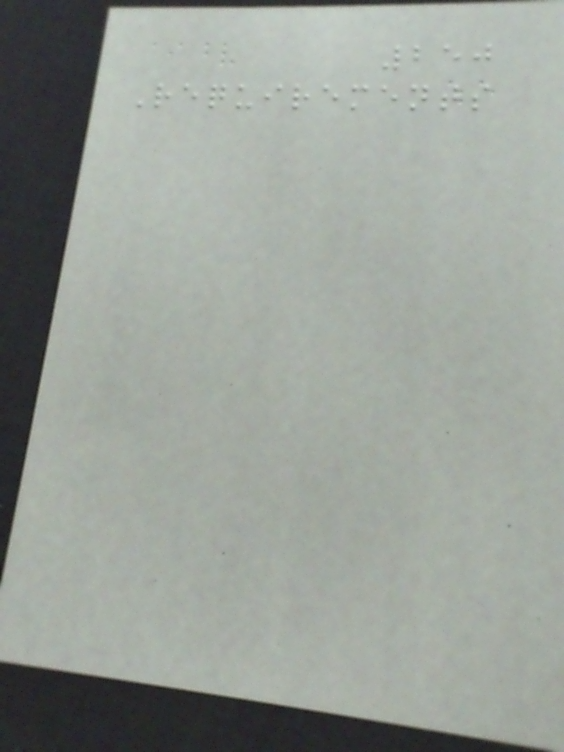250
Requirements
